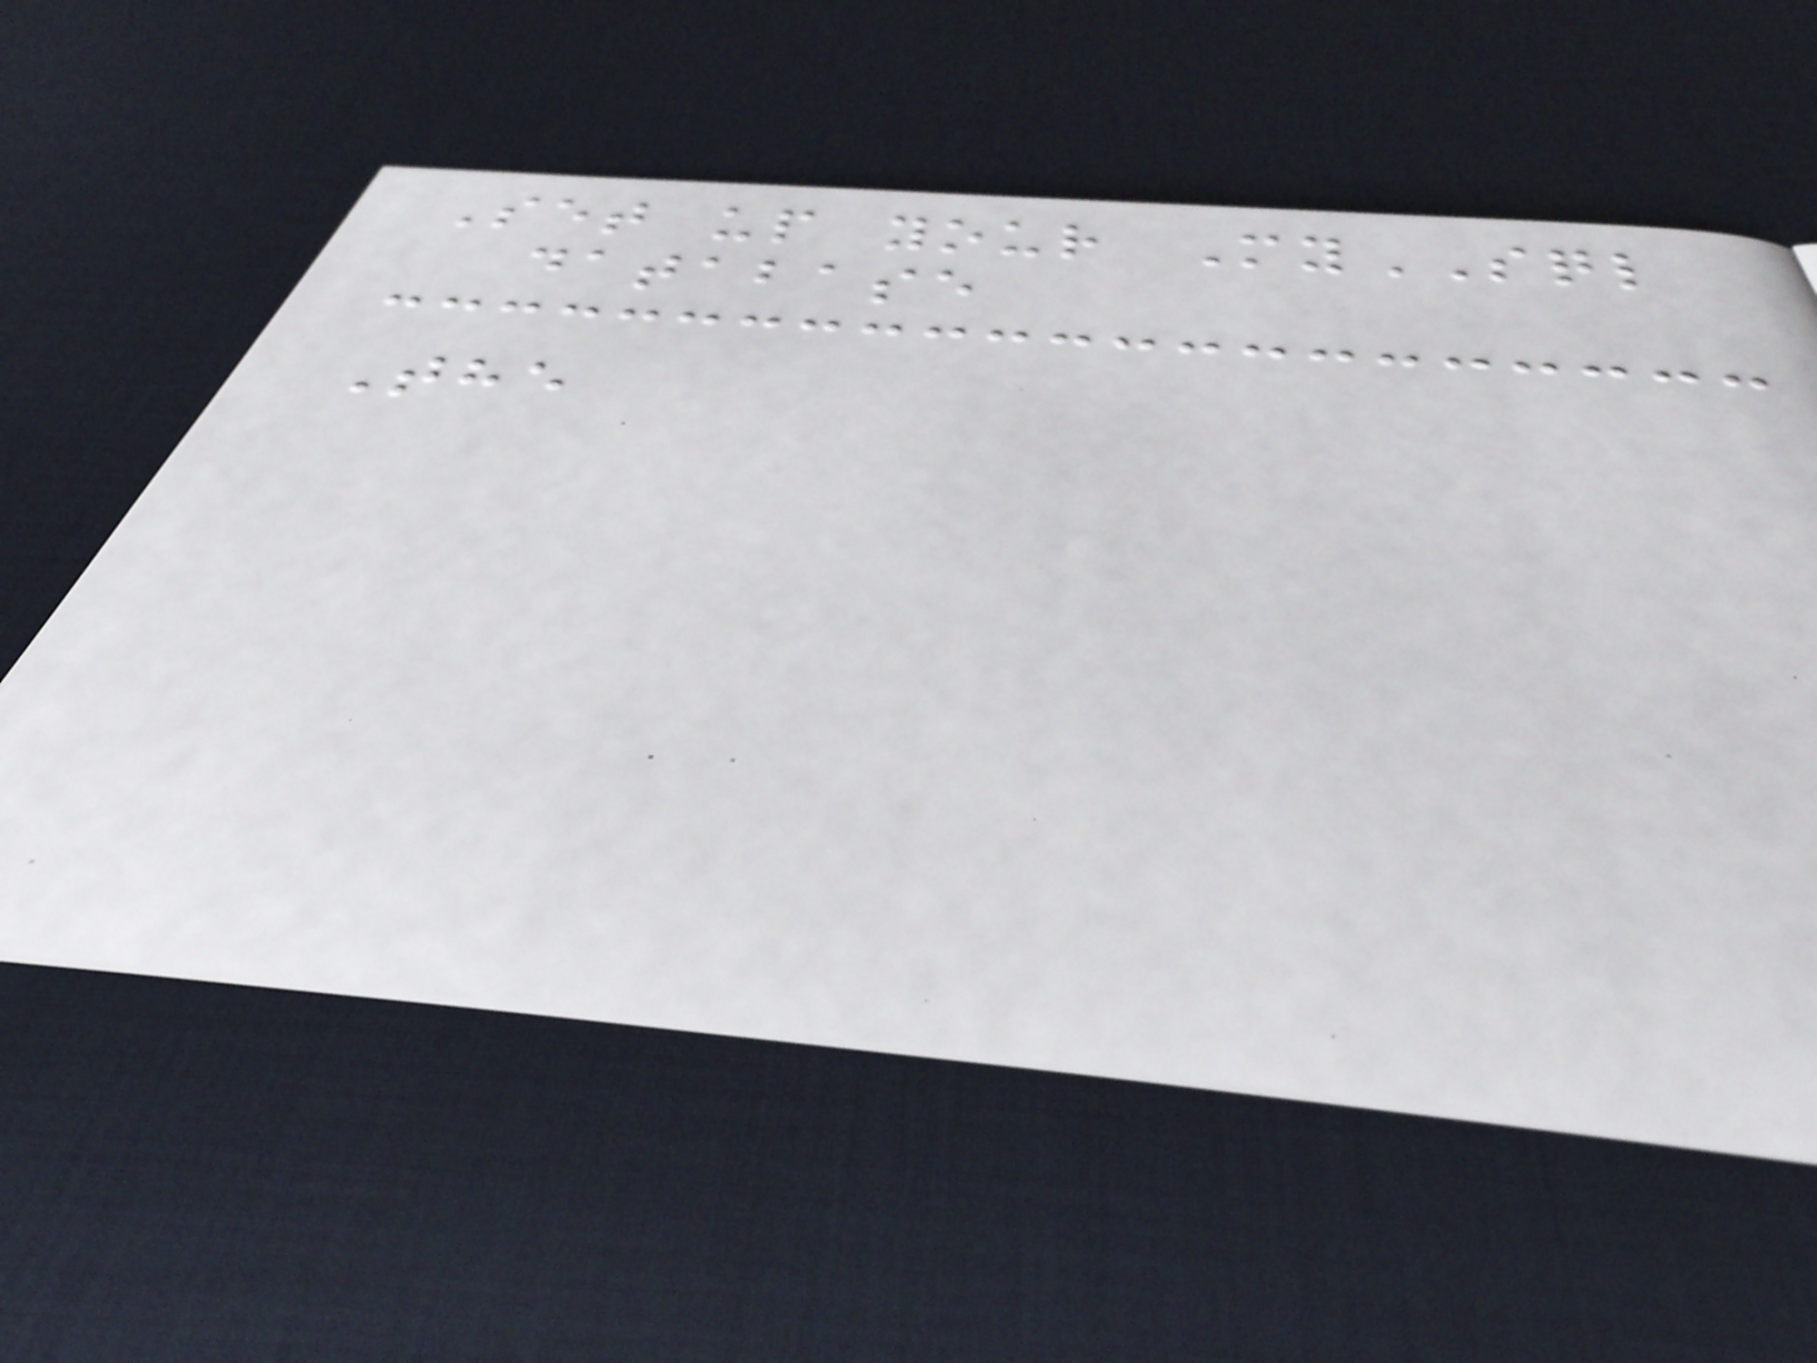Set up your MySQL
database
The
